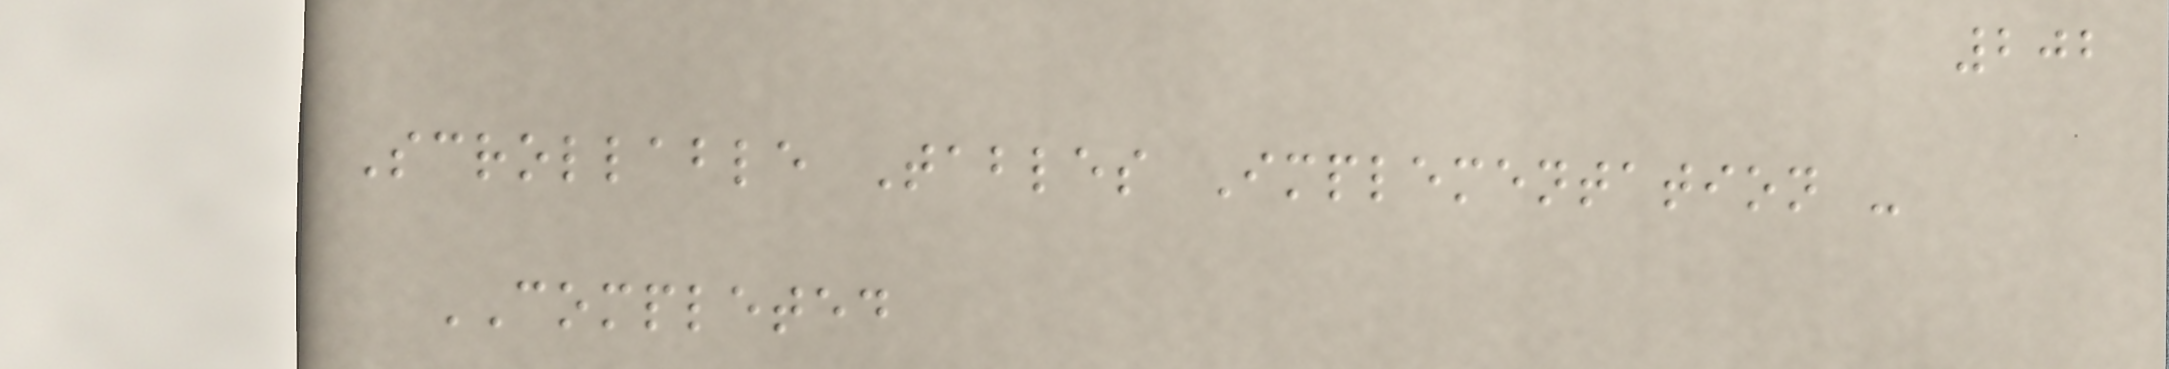202
Scrollable Tables Implementation -
COMPLETED
